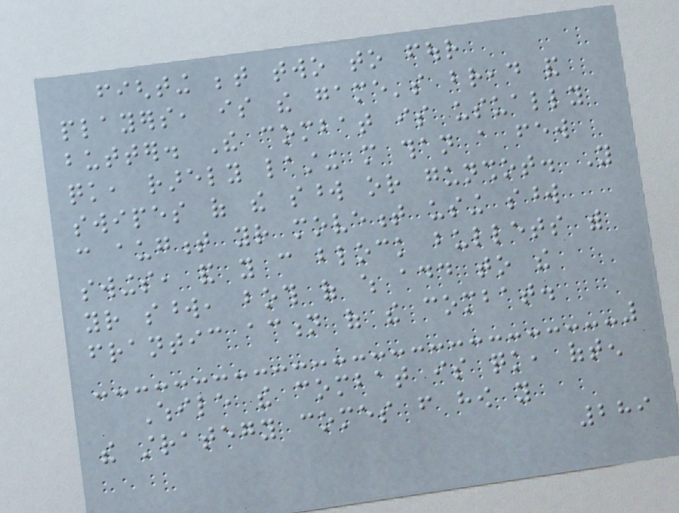fighting between two to four
players, is the game's bread and
butter. The combat is usually
quick, rarely lasting more than a few
swipes of the sword or gunshot. You
can augment your movement using sword
swings, and you can block bullets with
your sword, both of which add to the
frantic action of the combat.
While the combat is quick, often
the strategy comes from how you
289
